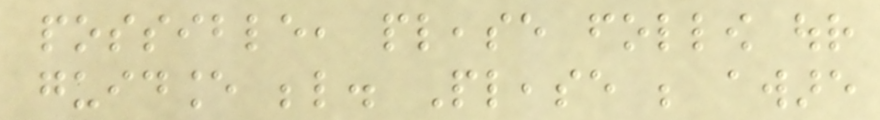possible, please follow our
guidance below. Please be aware
